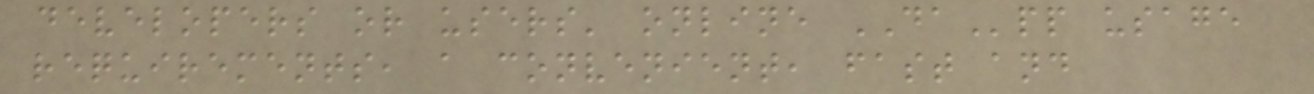developers or users' online DApp usage
requirements, a convenient, fast and
